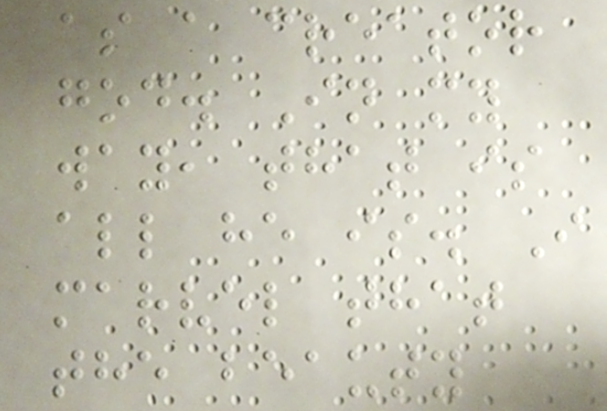as a creator
god. In my
way, that is
all he is. I
marvel that
the beauty
